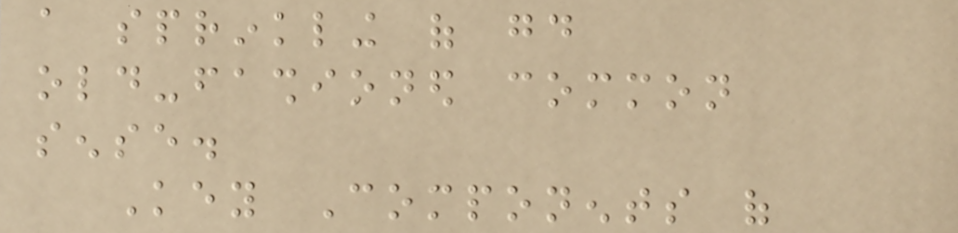a sprinkling of good
old-fashioned common
sense.
Key Components of
